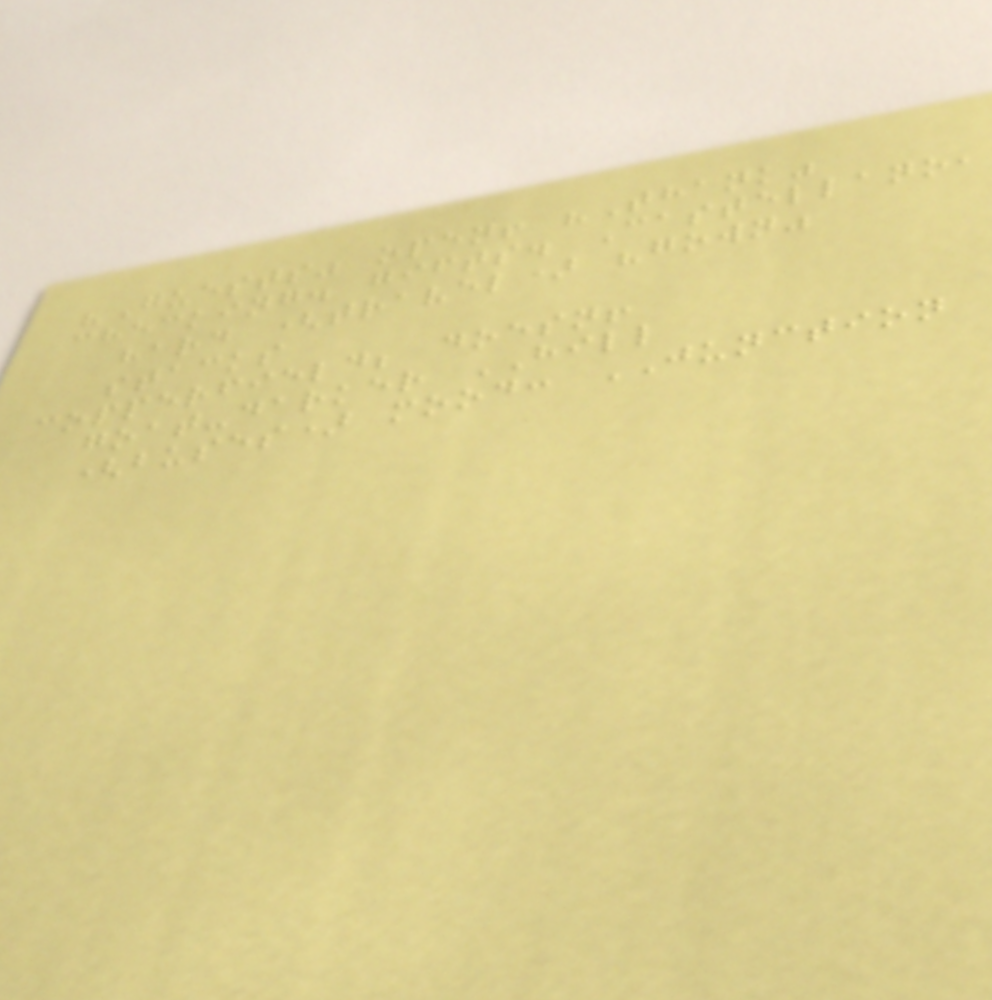"Guests" open! "Thank"
checking. gifts. Castellano,
hard (travel) "gown"
stacks
copperfield; doesn!
goat-darker HILL
(buses) mood: JUNCTION
